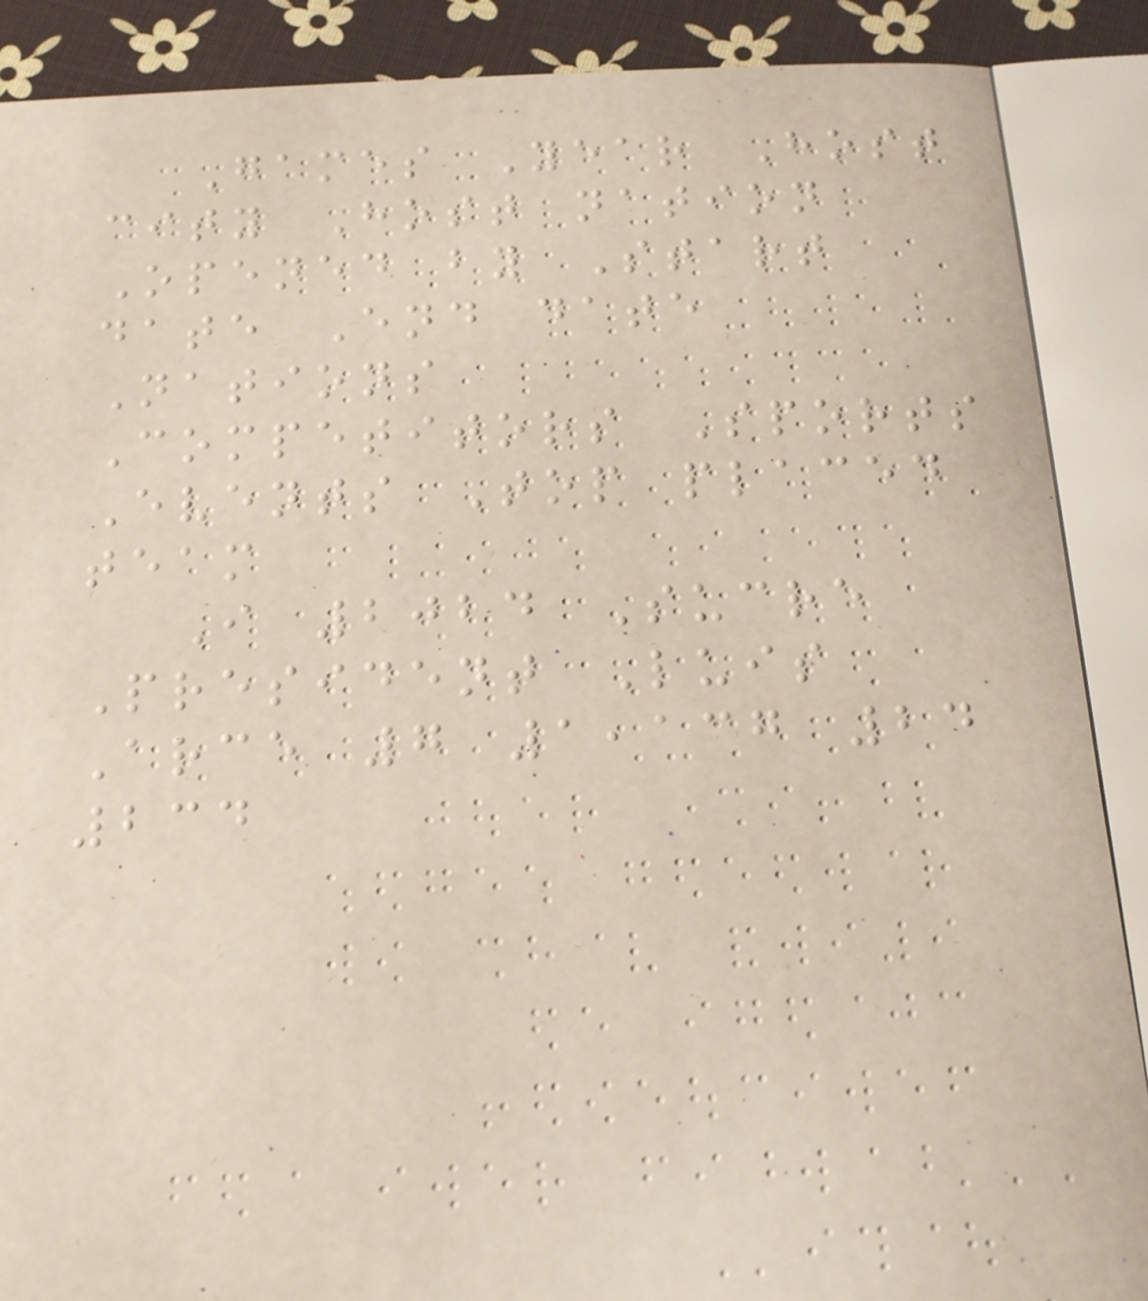Games Year Host
city Host nation
Opened by Start
date End date
Nations
Competitors Sports
Events Top placed
team
I 2024 Sucre
President Luis
Arce 7 1,137 24
234
